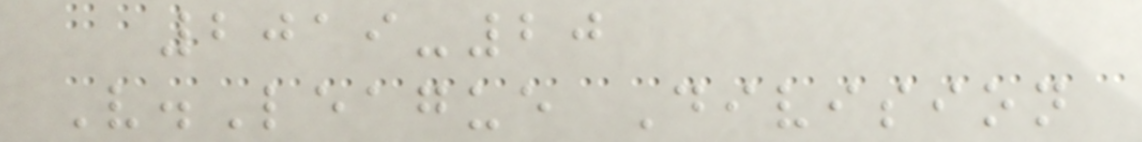2019-20
V.League Division
